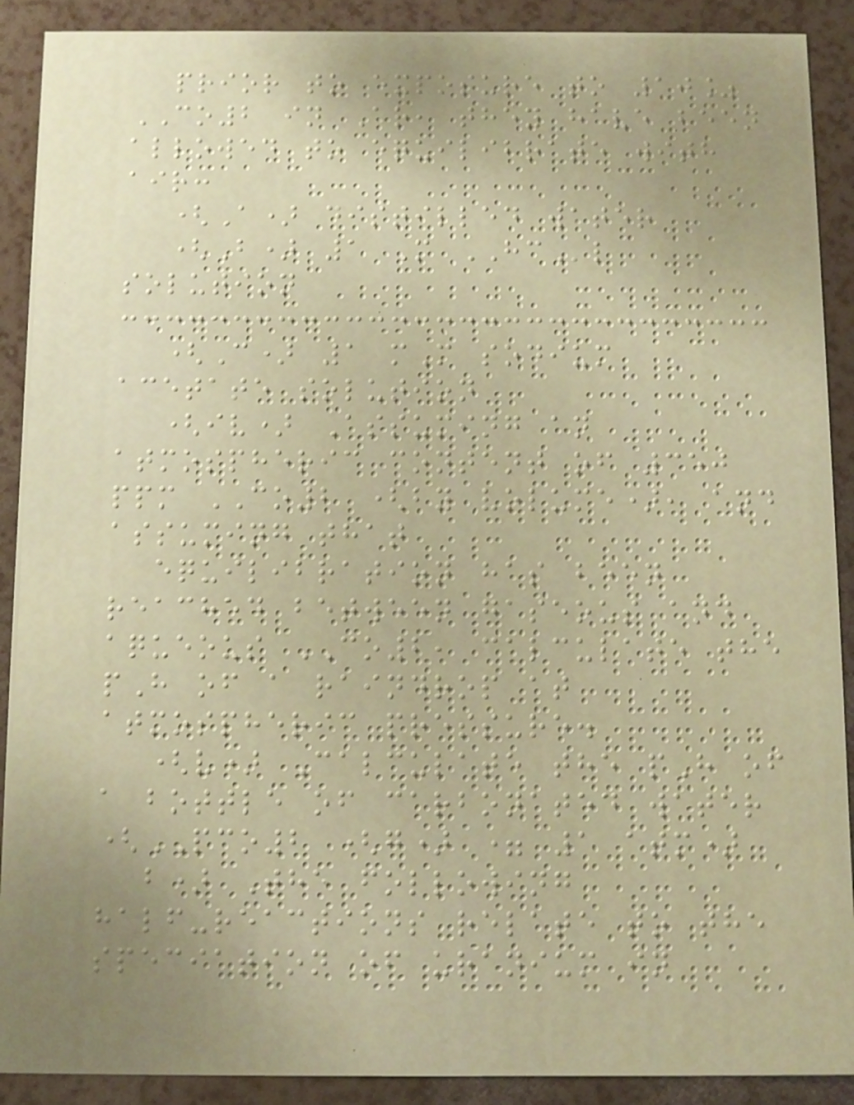prior to exposure to 10%
CO2 in Ar, they have been
allowed to equilibrate with
air:
(A) distilled water
(B) 1 M HCl
solution
(C) 1 mM sodium
acetate solution
(iv) Assuming an
atmospheric content of 350
ppm CO2 (by volume), and
assuming that
equilibration has been
reached between gaseous and
aqueous CO2, calculate the
pH of a raindrop at
atmospheric pressure.
(v) Calculate the pH of
a bottle of carbonated water
(PCO2 (g) = 1 atm)
b) The following
half-reactions relate to the
speciation of uranium in
